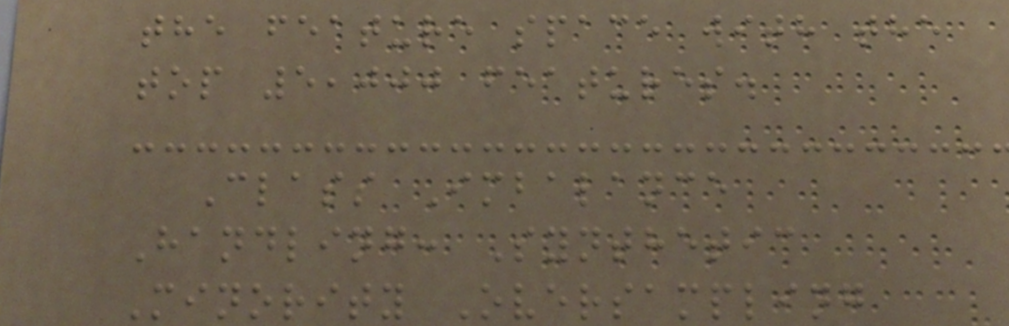the feature space with the
top 5,000 features.
Class Imbalance
Handling: Synthetic
Minority Oversampling
